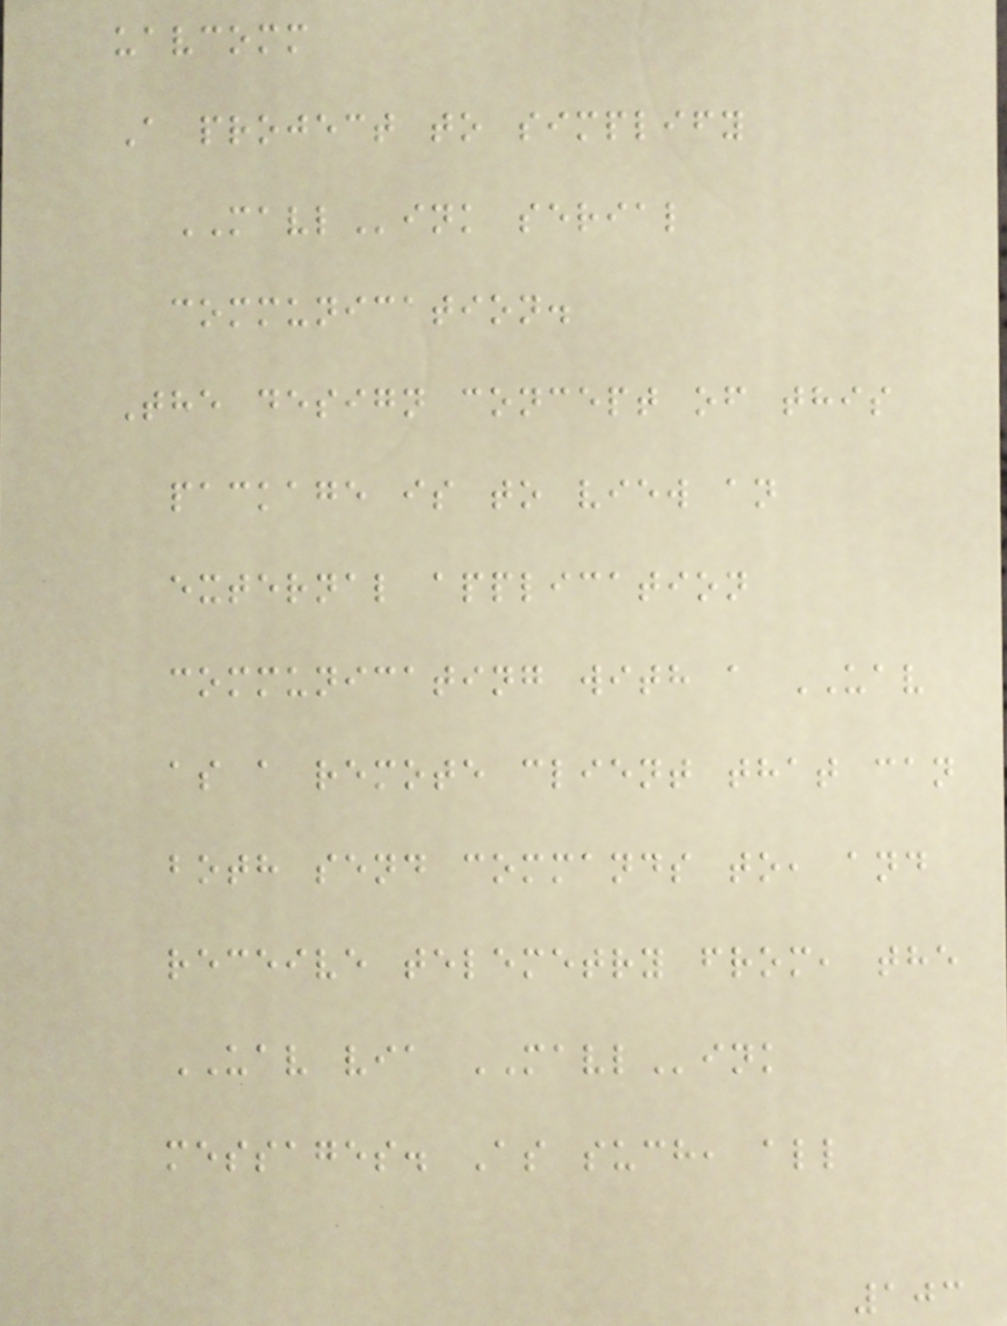uavcomm
A project to simplify
MAVLink serial
communication.
The design concept of this
package is to view an
external application
communicating with a UAV
as a remote client that can
both send commands to, and
receive telemetry from, the
UAV via MAVLink
messages. As such, all
103
